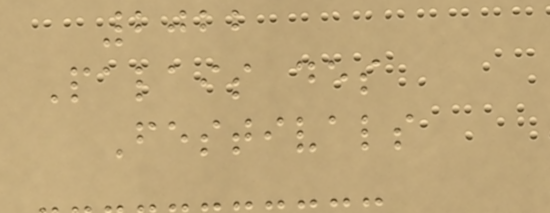2022
Palais des
Festivals
